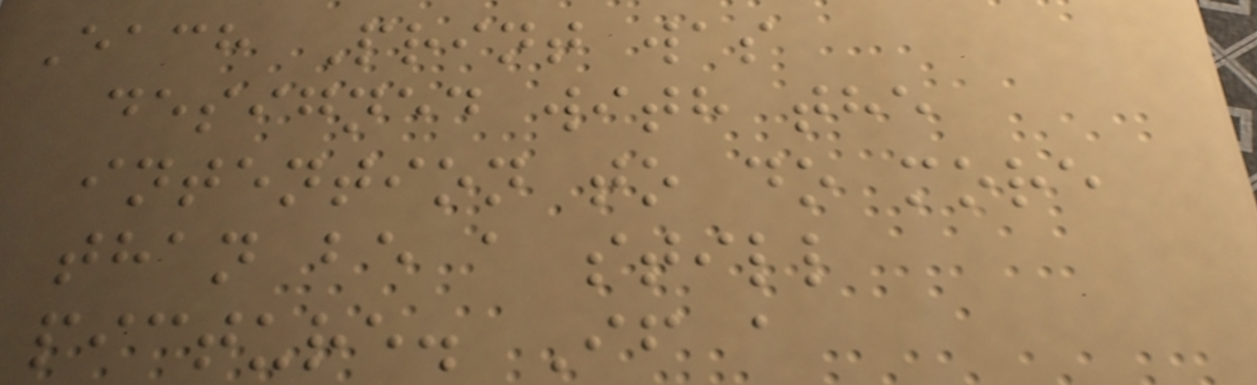Each Print was
designed with the
intention to do more
than be a still
picture. If a
